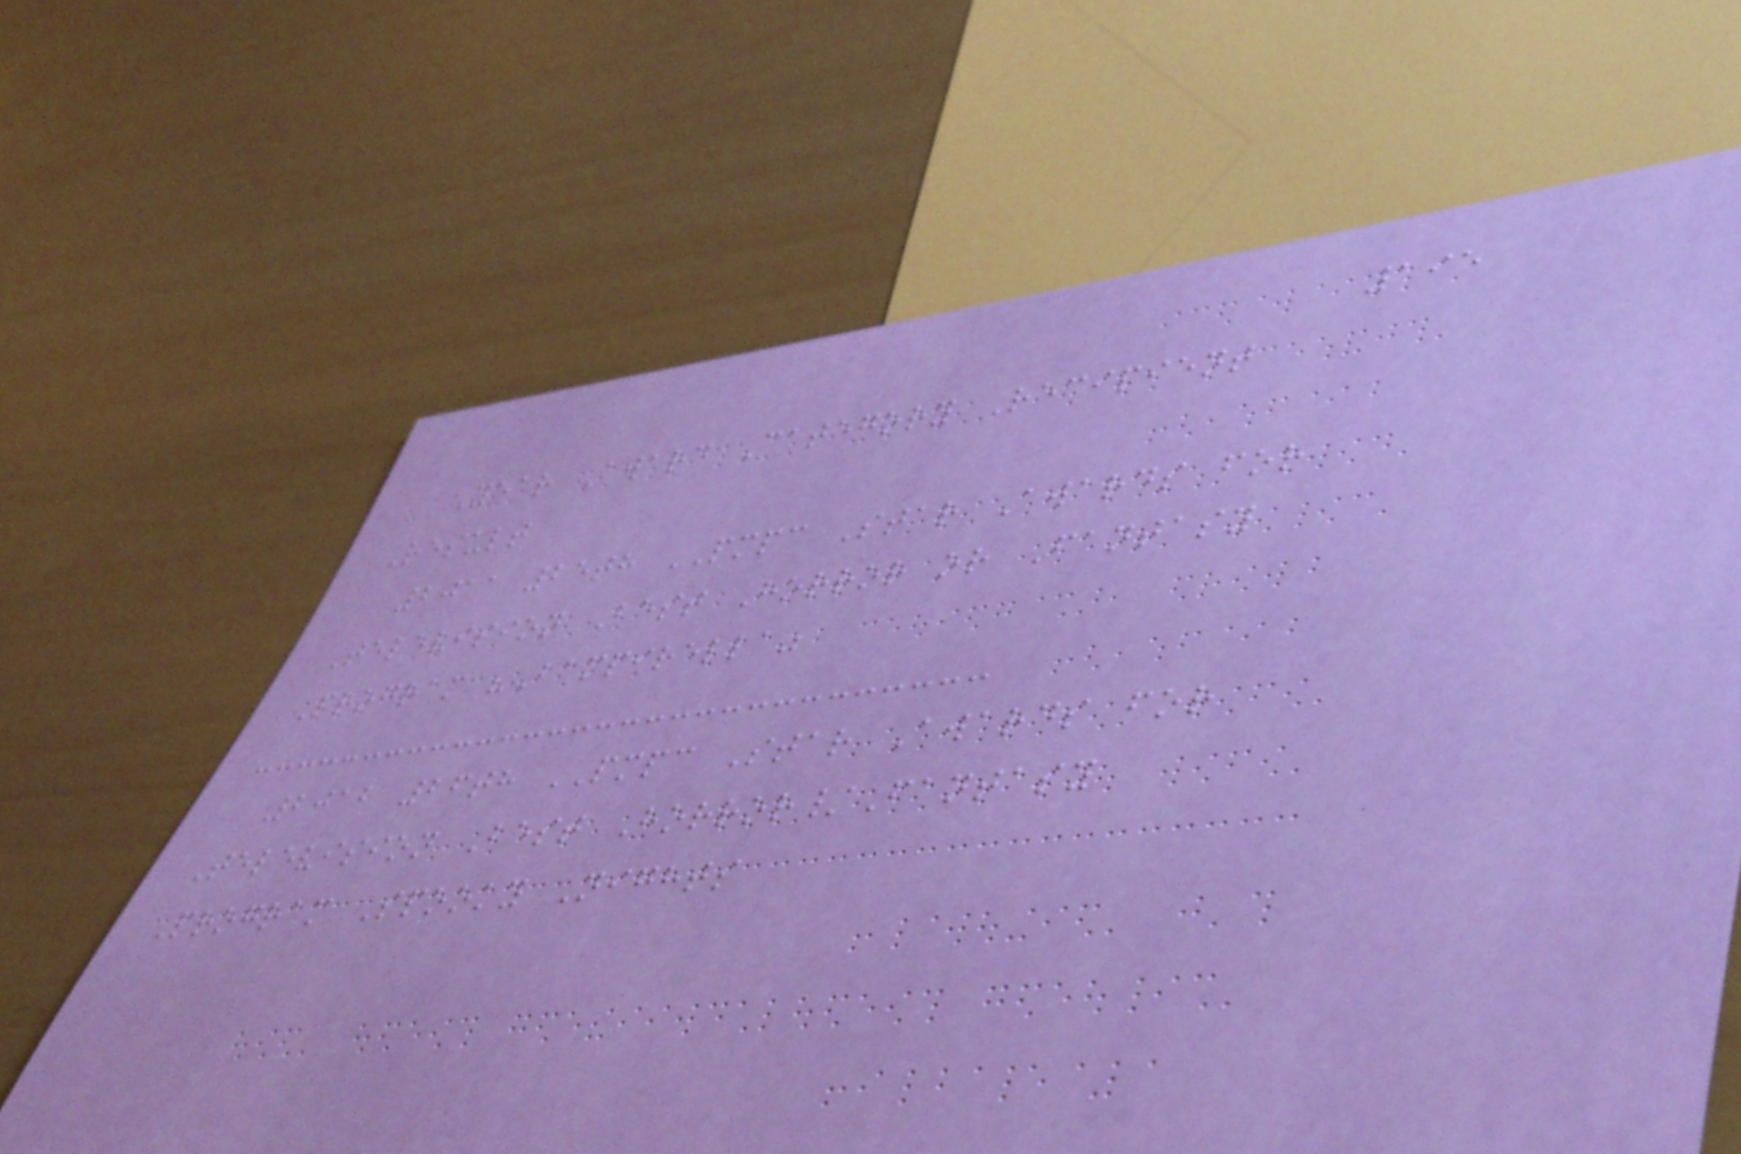195
Year Award Category Recipient
Result
2011 25th PMPC Star Awards for
Television Best Horror or Fantasy
Program "Bampirella"
2012 26th PMPC Star Awards for
Television Best Horror/Fantasy
Program Spooky Nights
